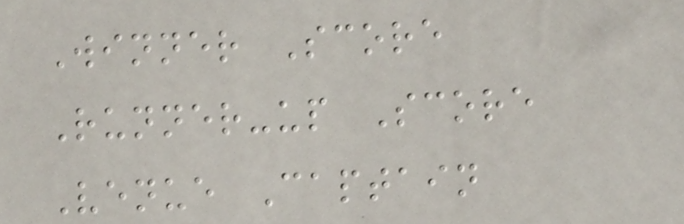Winner Score
Runner-up Score
Venue Captain
